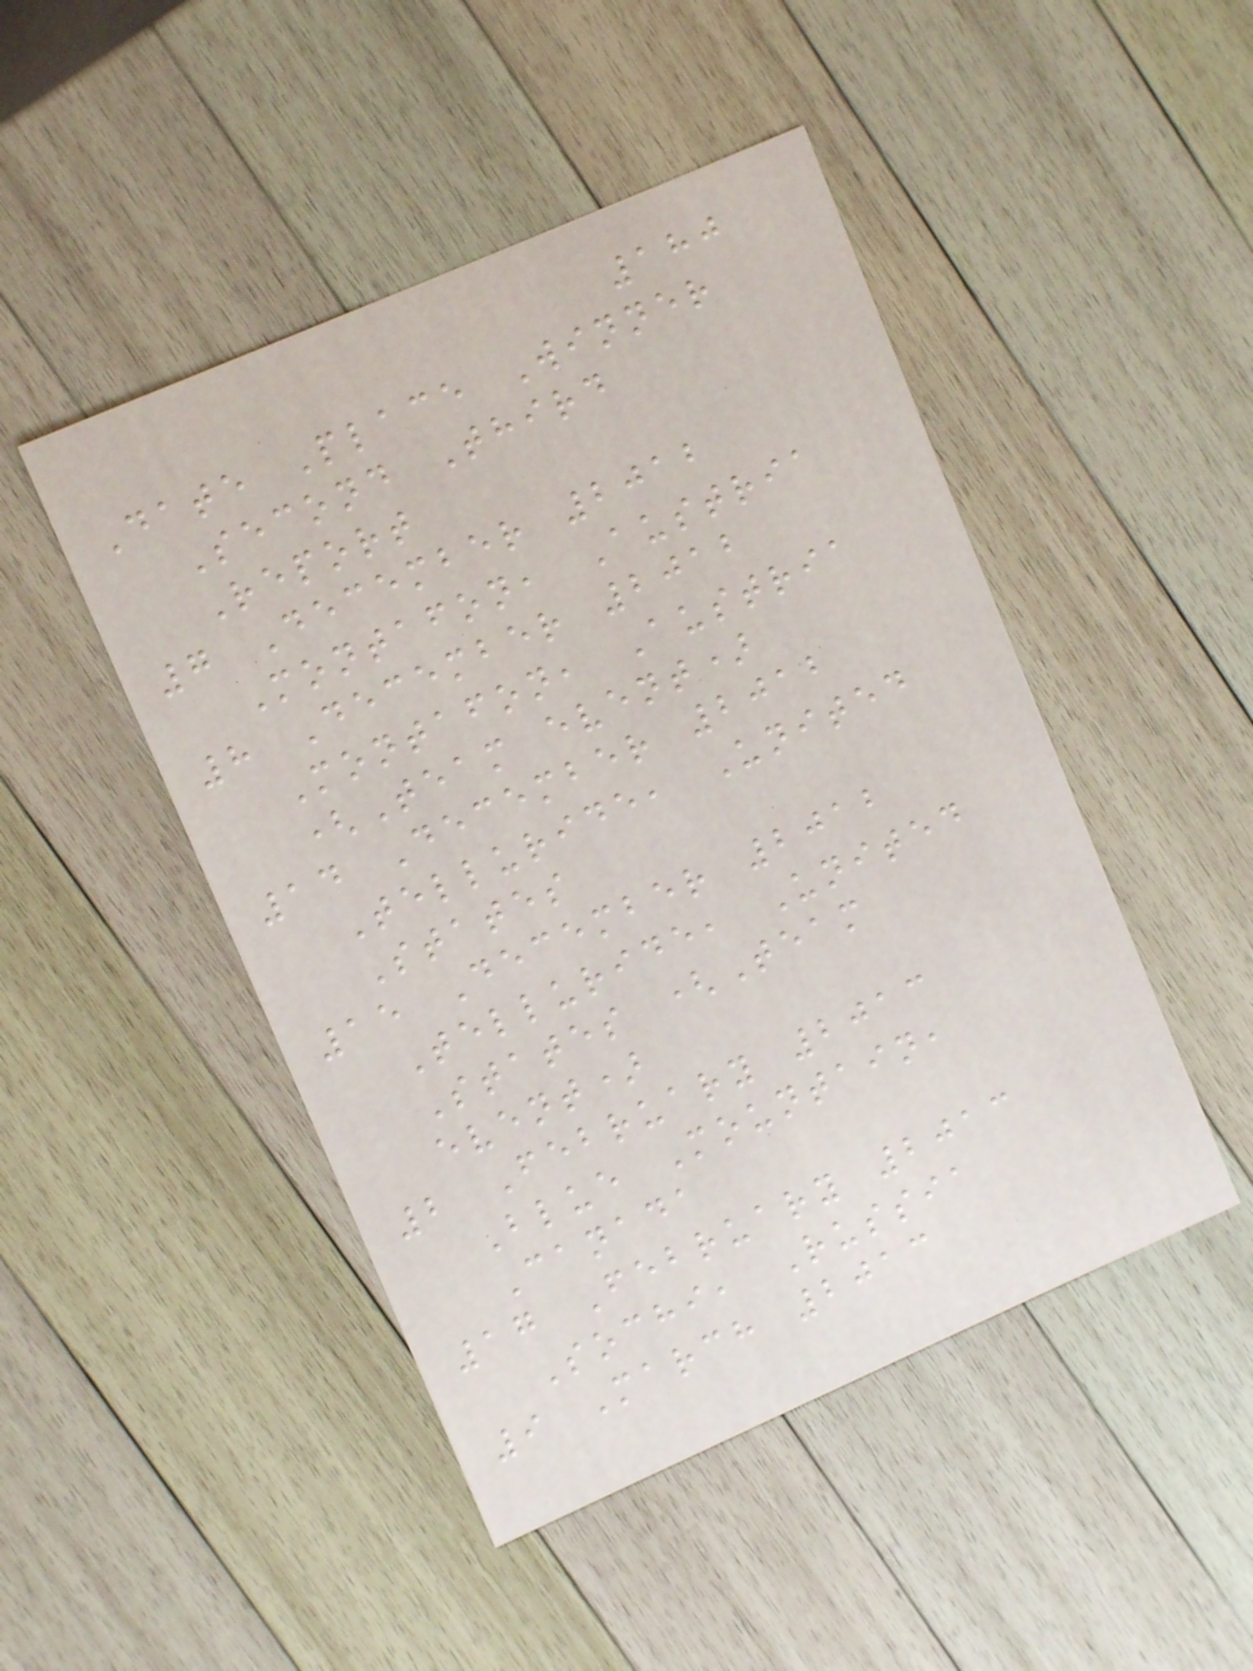180
Date Place Winner
Second Third
Report
7 December 2012
Montafon, Austria
8 December 2012
Montafon, Austria
(Team event)
14 December 2012
Telluride, United
States
15 December 2012
Telluride, United
States (Team
event)
2 February 2013
Blue Mountain,
Canada
17 February 2013
Sochi, Russia
9 March 2013
